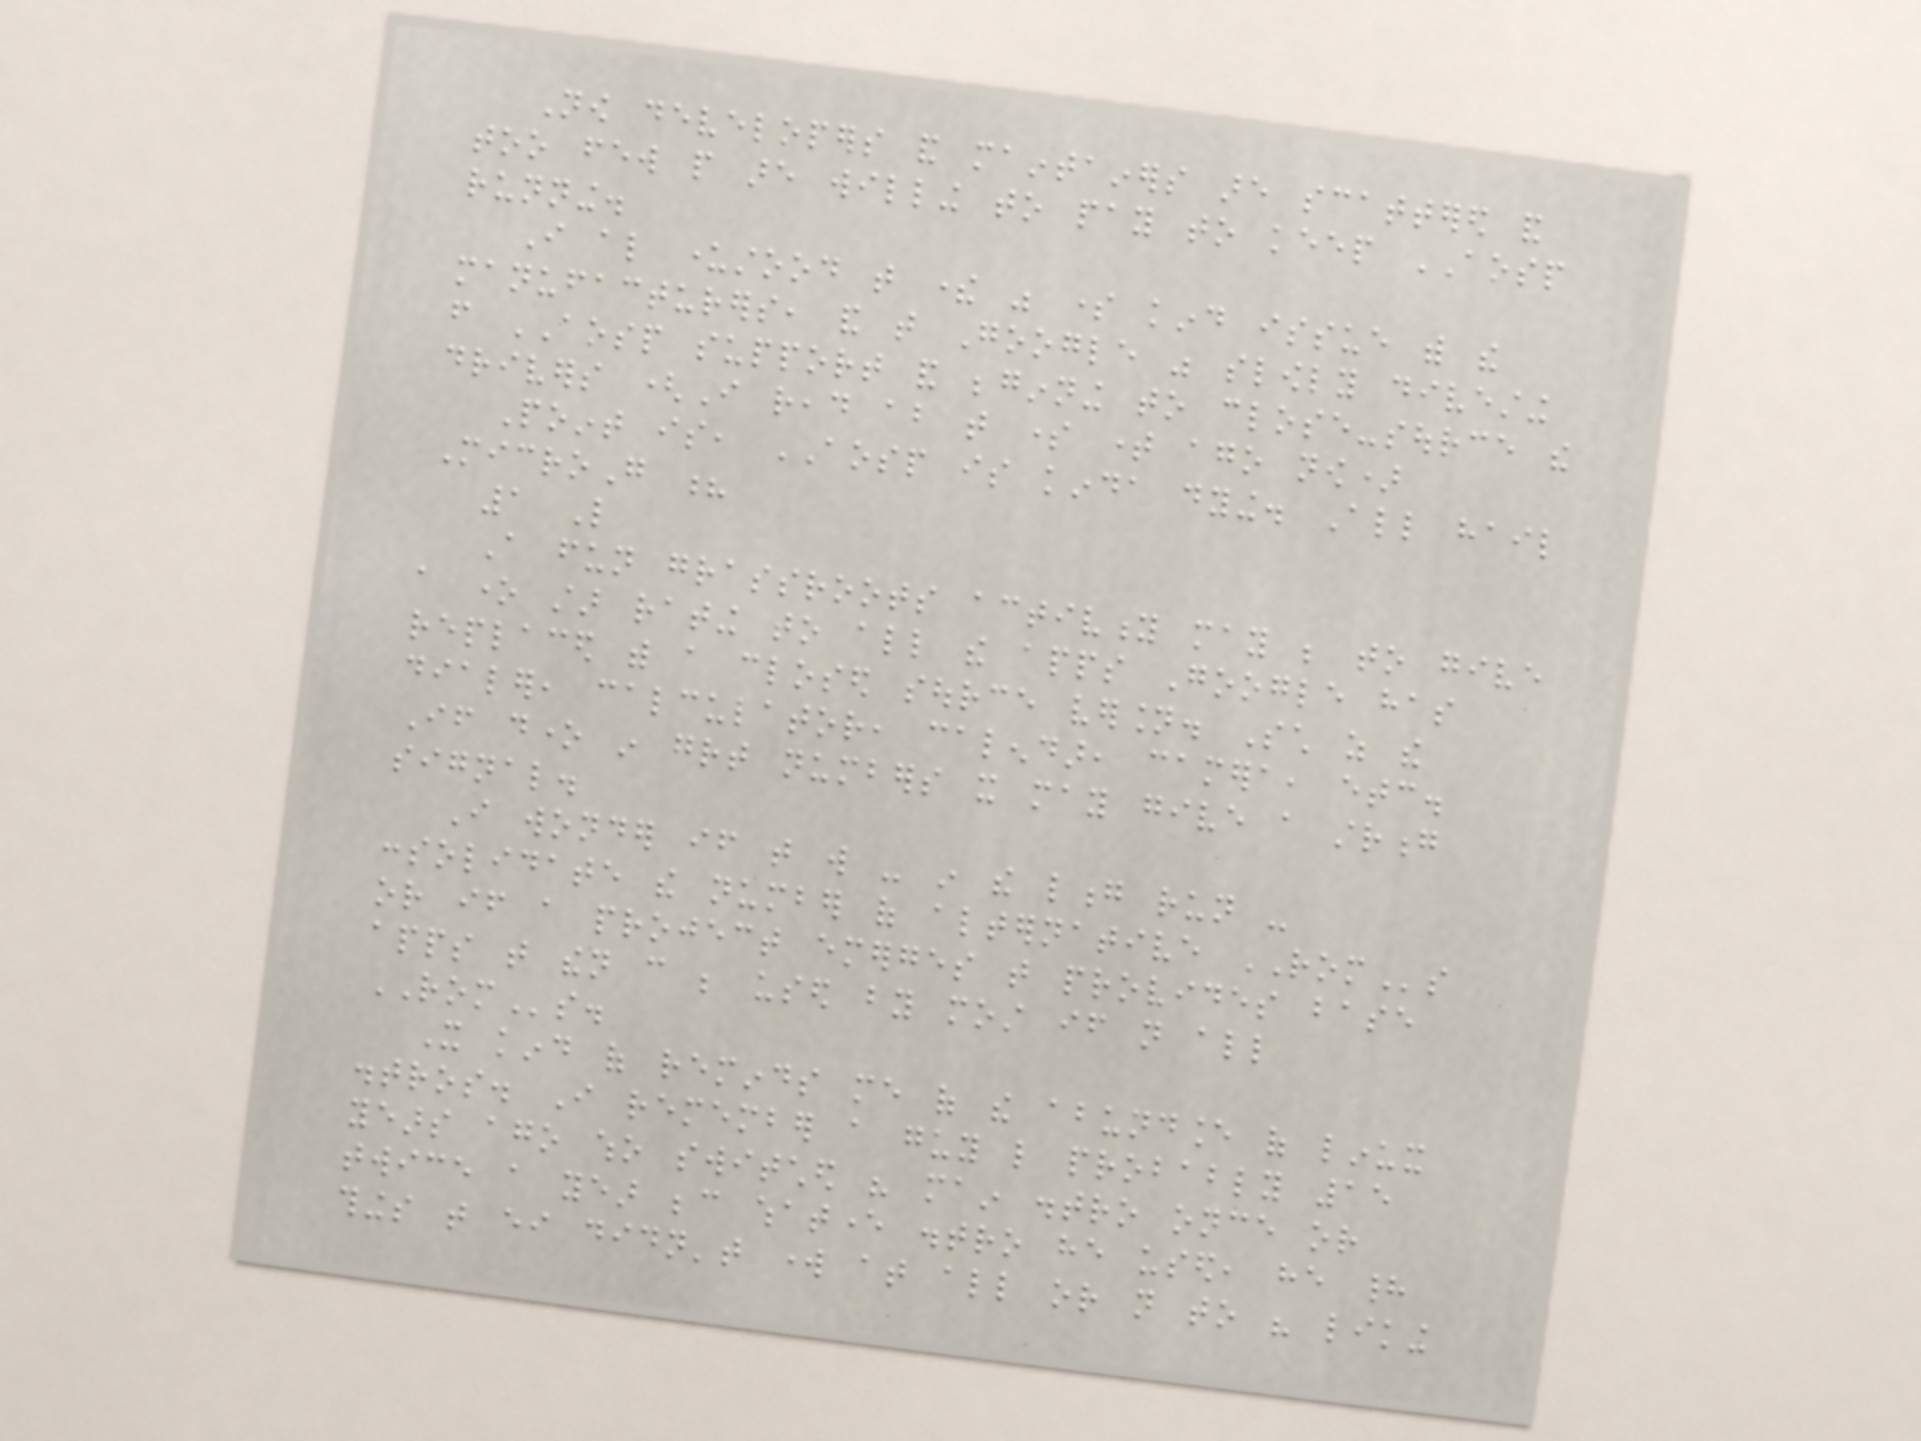Now developers and maintainers are scattered and
too few people are willing to pay to keep AOSP
running.
I also understood that there was some kind issue with the
manufacturers, and that Google was slowly divesting
from AOSP support and beginning to close-source the
drivers (I read about that some time ago now)
Point is, AOSP is kinda dying. All hail
MicroG ?
1 Like
A fun grassroots activity may be to give
a one star rating to all the apps Google has
replaced with a closed source version. Such as the
dialer, calculator, calendar, camera, etc.
If done in great numbers it may give a strong
signal.
I wonder if that will - in the long run -
consolidate the number of alternative ROMs
or if a project emerges that provides base
apps that then can be used by most if not all
ROMs.
It kind of reminds me of the abundance of linux
distros. I remember a guy like probably 15
years ago who switched his main distro once or
twice a year because whatever distro he used, he had
things that either didn't work at all or not to his liking
